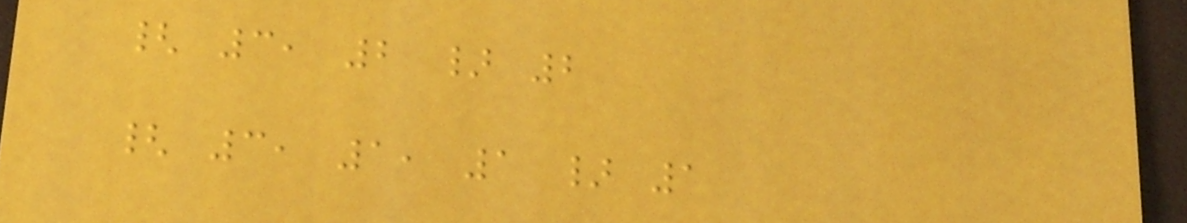{ 3, 2 } 2
{ 3, 1, 1 } 1
